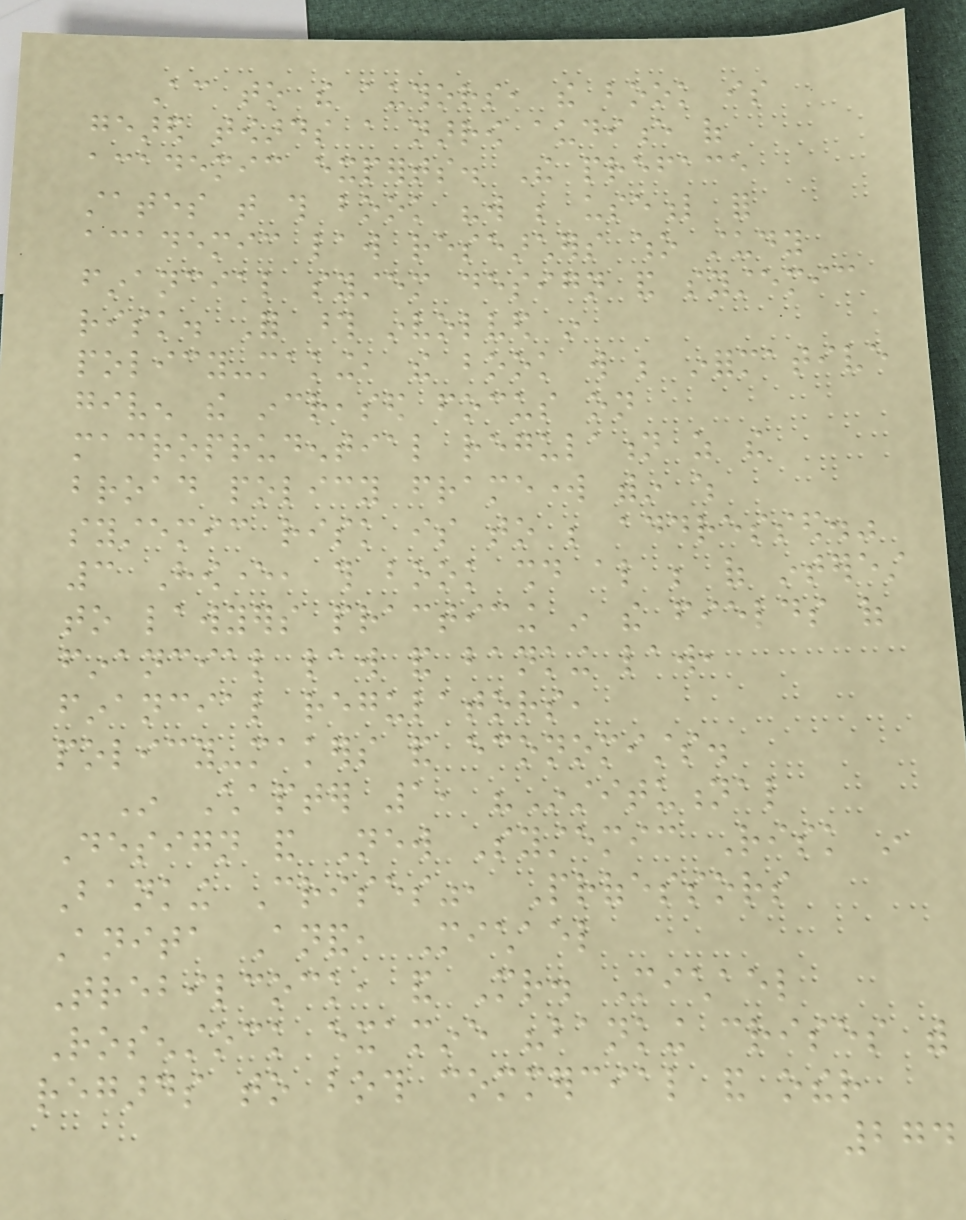According to the authors, the book is
geared towards a narrow audience of
academic experts. The preface
states that this book "will be useful for
academic law researchers who study
financial system design and systemic
risk. For those involved in
policy-making, the book will be informative
given the increased focus on
macroprudential regulation as the
broad policy framework within which
systemic risk is to be addressed."
3 However, this book should also be of interest
to lawyers practicing in the fields of
financial law and banking law,
financial regulators,
policy-makers and economists.
In Chapter 1, "Institutional
Design and New Systemic Risk in
Banking Crises", Professors
Anita Anand, Michael
Trebilcock, and Mr. Michael
Rosenstock examine "banking crises with
regards to both commercial and other
274
